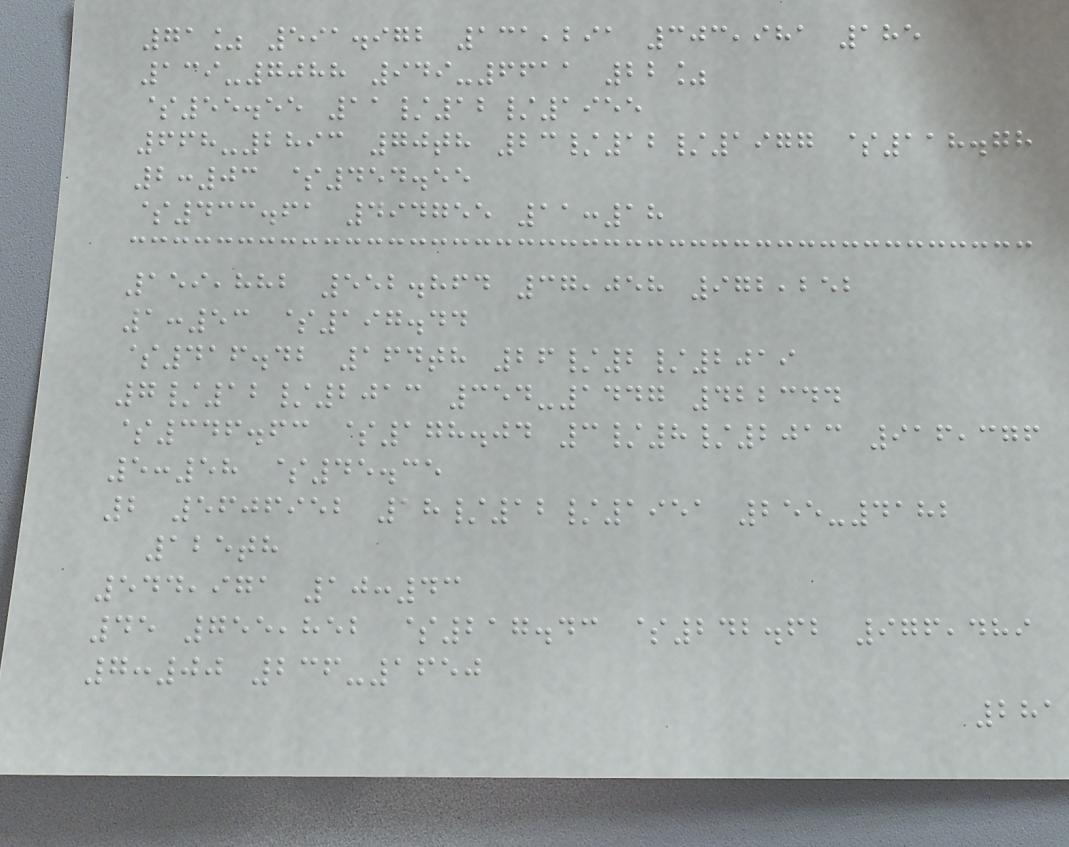71% 591.972 131,291 303,981 185
139-7088 949-6611 22%
$55.55 11/12/1955
668-2893 70th 23/12/1977 $118.78
2:03 $454.55
$433.61 494755 11:18
159,882 552.864 37,058 972,252
1:53 $197.44
$416.42 164th 26/2/2019
7/12/2013 354-1447 422344
$346.63 $178.04 3/8/2013 916,376
5:58 $45.35
2 5606952 18/12/1951 255-4182
125th
544,971 10:43
45 755,852 $217.43 $242.62 976,489
7:00 236-1650
281
